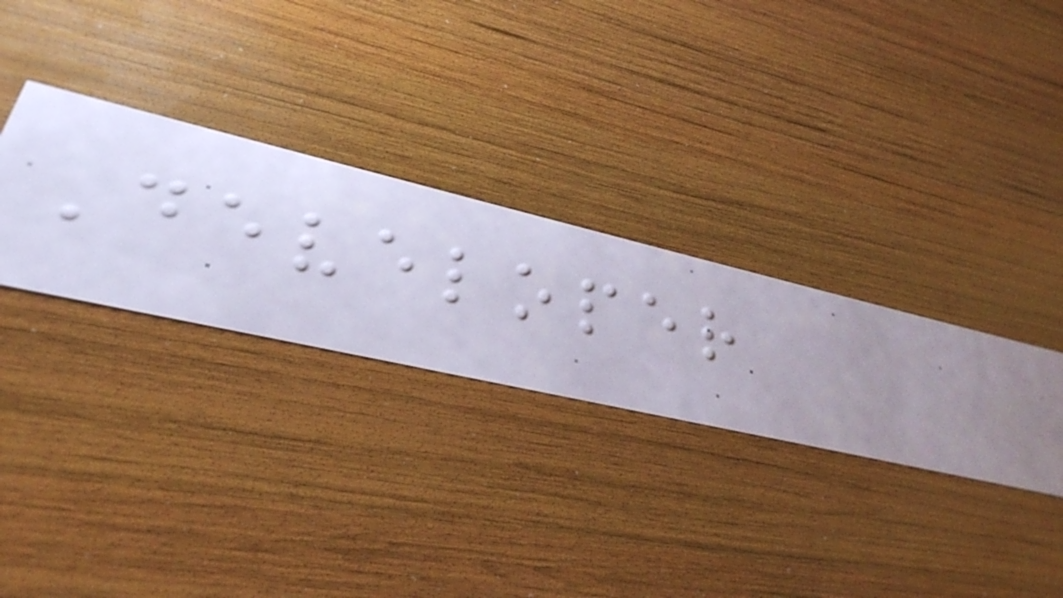Developer
